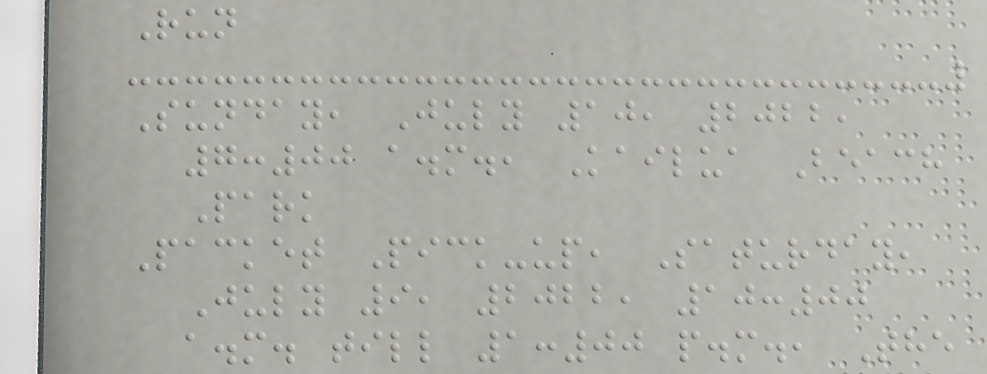Run
Sunday, July 10, 2022,
7:00 a.m., Kailua Beach
Park
Packet Pick-up, Saturday,
July 9, 2022, 10:00
a.m. till 1:00 p.m., The
